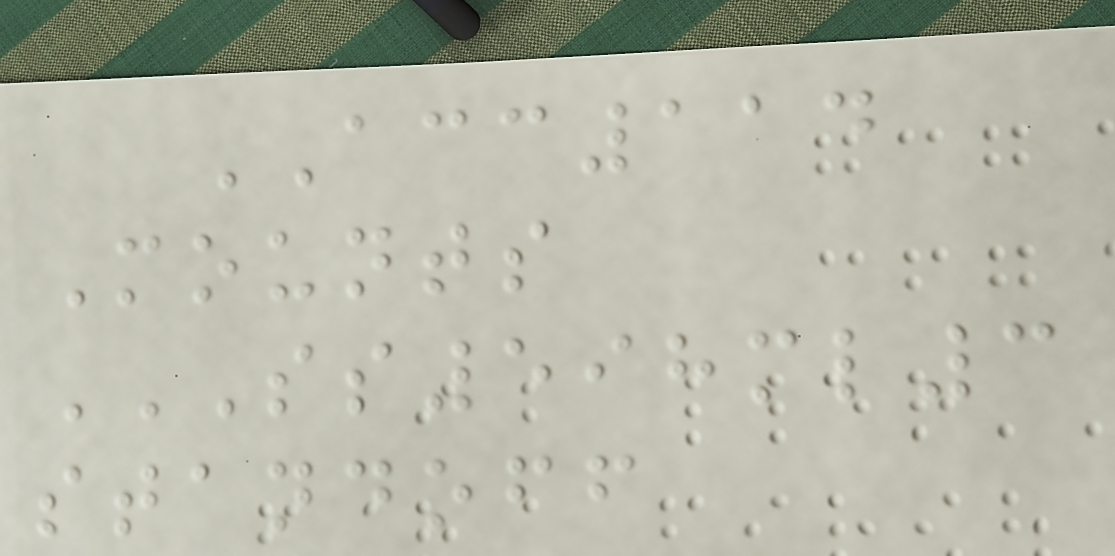ACC114
Mounts
SS598ML3
STANDOFF
